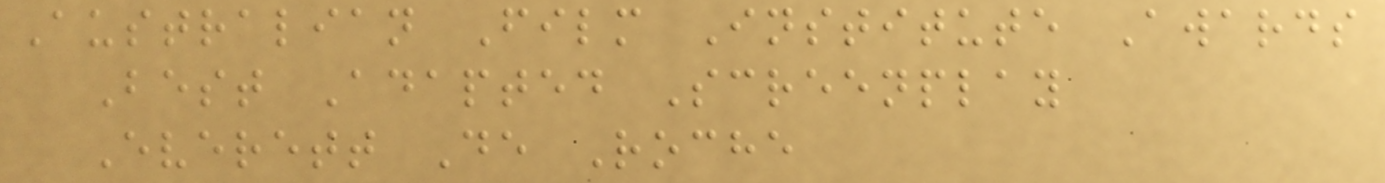Australian Film Institute Awards
Best Adapted Screenplay
Everett De Roche
